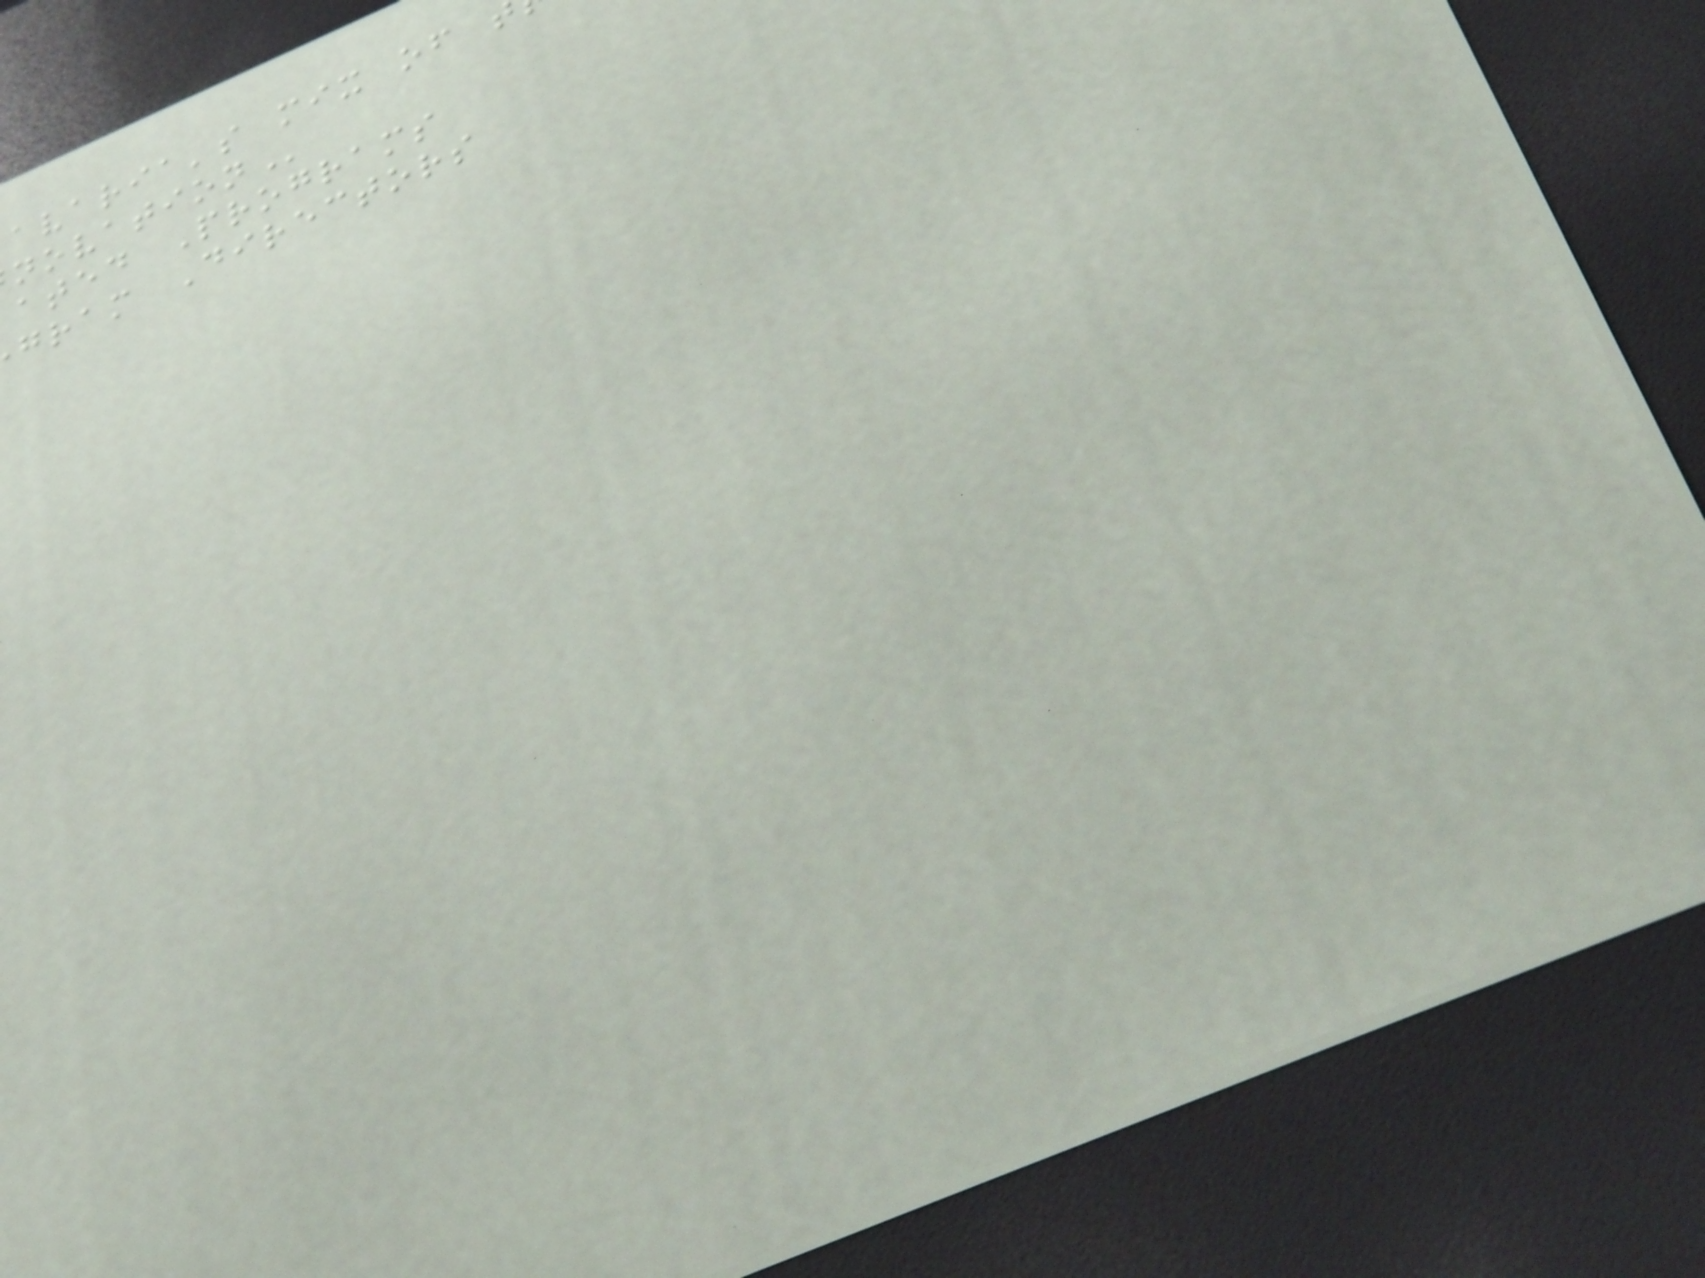avaria's mix of
ated Programs
gram Directors
